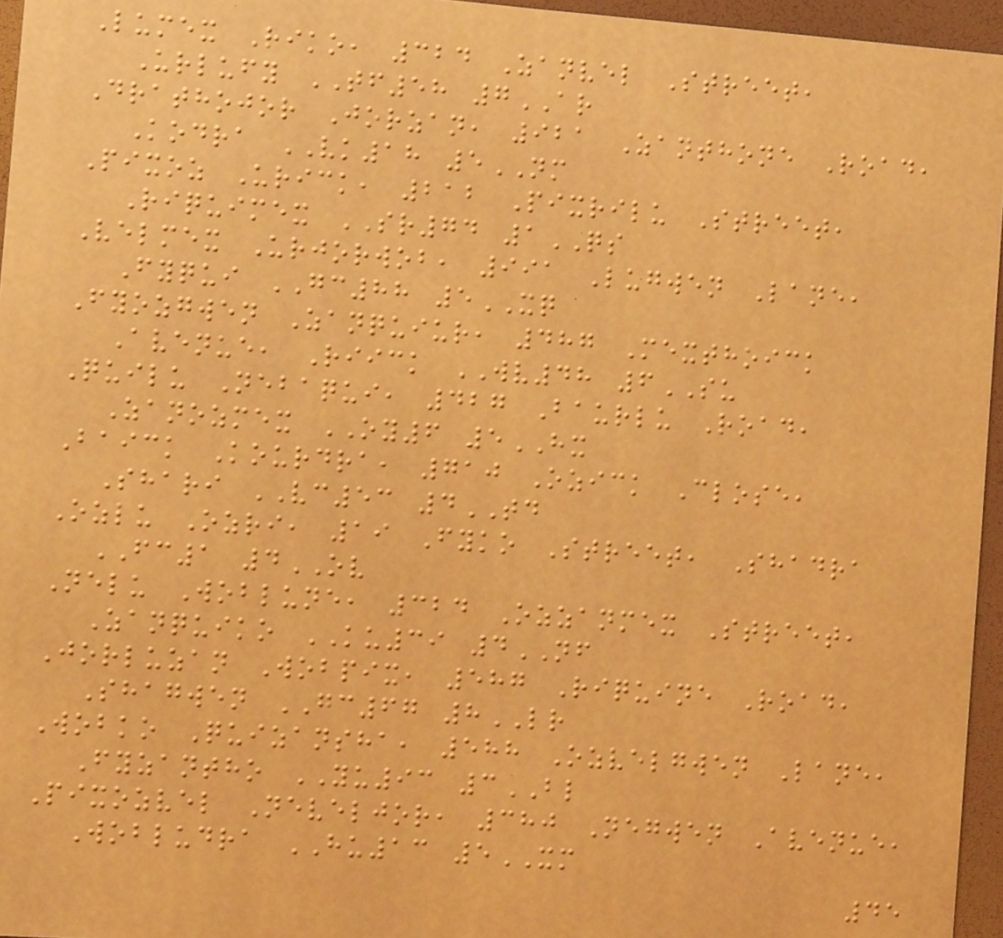Lumex Riko, 324 Zanvel Street,
Urlufy TF58 7AR
Drathojor Jorzan, 921 Zanthone Road,
Kodra VK18 5NM
Pixoz Urick, 212 Pixrilu Street,
Riquimex SR74 1QS
Velmex Urjorwob, 991 Lugwen Lane,
Fyqui GC88 5XQ
Fyozgwen Zanquiur, 487 Mexthoick
Avenue, Riick WV48 6SU
Quilu Nebaqui, 427 Baurlu Road,
Zanozmex OY6 5HX
Baick Kourdra, 710 Ozick Close,
Shari VC53 4TD
Ozlu Ozri, 19 Fyko Street, Shadra
FC1 4OV
Nelu Woblune, 324 Ozzanmex Street,
Zanquiko KU39 4NF
Jorluzan Wobpix, 587 Riquine Road,
Shagwen GC67 8LR
Wobko Quizansha, 588 Ozvelgwen Lane,
Fyzantho YU93 3BL
Pixozvel Neveljor, 380 Negwen Avenue,
Wobludra HU13 5XM
45
